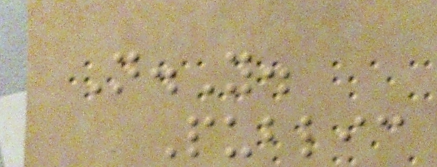N.Y.
Public
